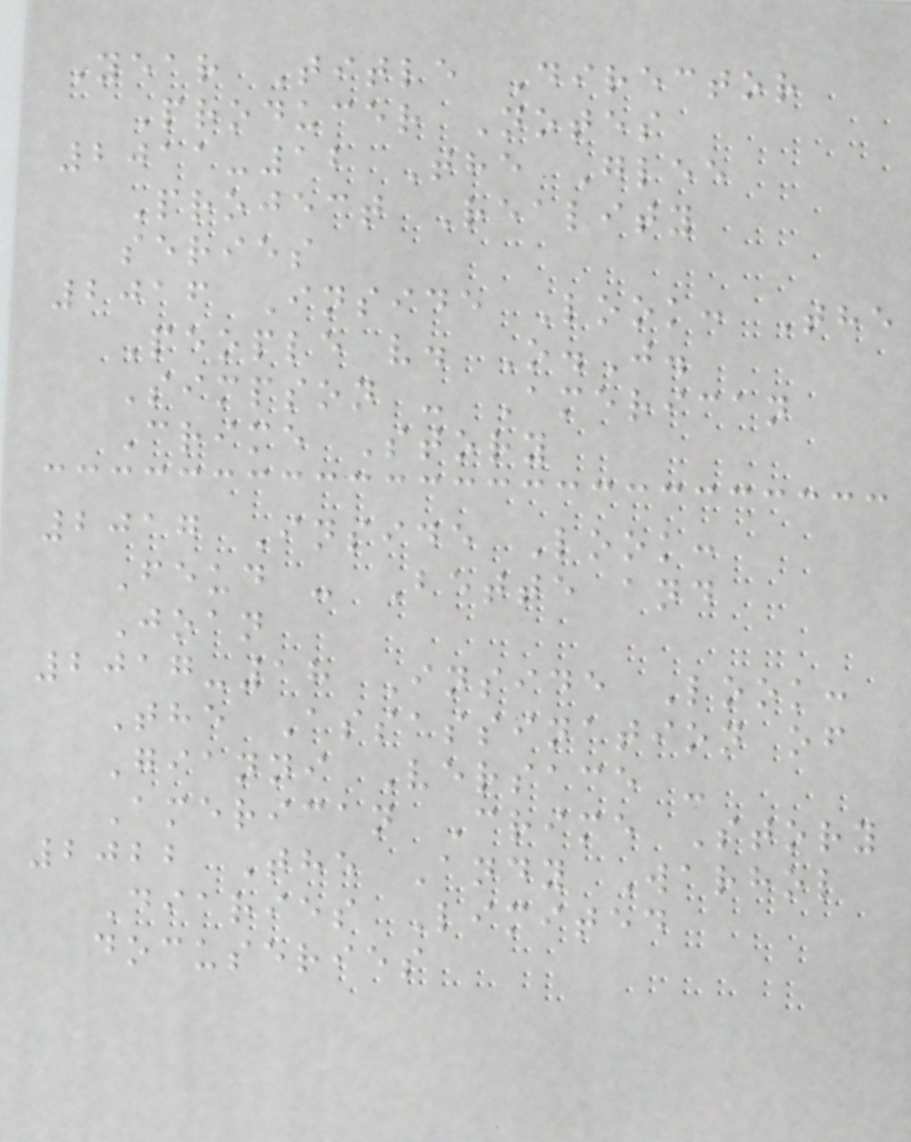Year Title Director
Producer Notes
2011-12 The Glee
Project Reality
series
2016 Inside Look: The
People v. O.J.
Simpson - American
Crime Story
2017 Inside Look:
Feud - Bette and
Joan
2017-18 Inside Look:
The Assassination of
Gianni Versace -
American Crime Story
2022 The Andy Warhol
Diaries Limited
docuseries
